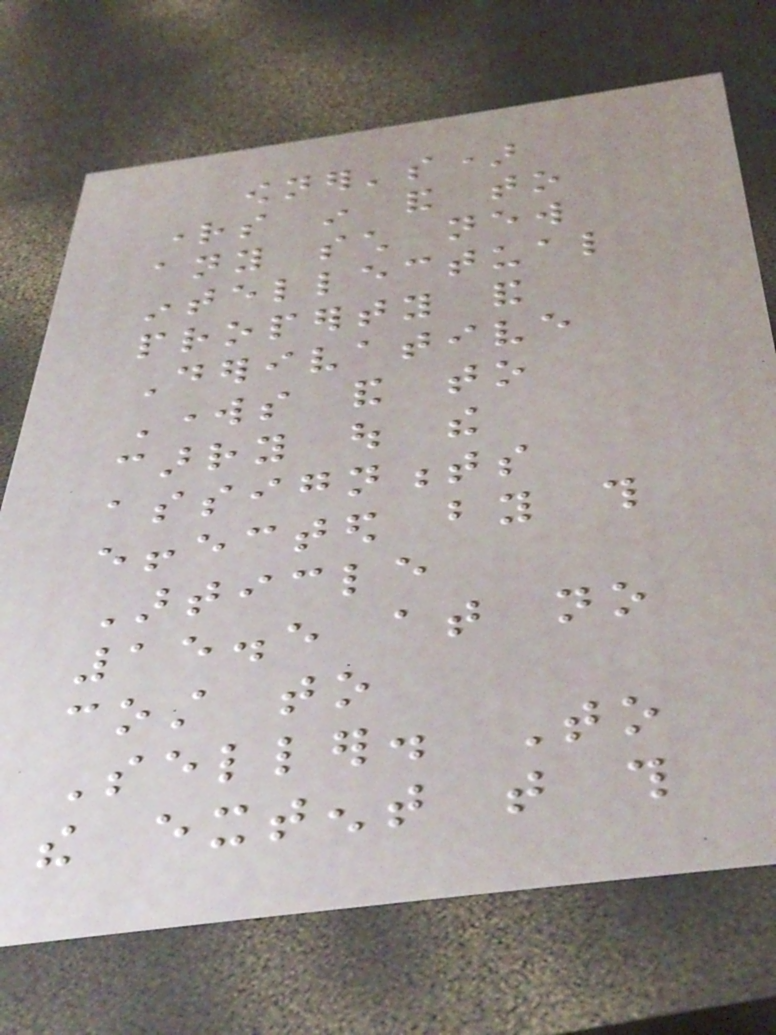owner's)
rights in and to
any such new
intellectual
property and
Derivative
Works and to
carry out the
assignments
effected by this
Article
15.5 at no
cost to
Seller. To
the extent that this
